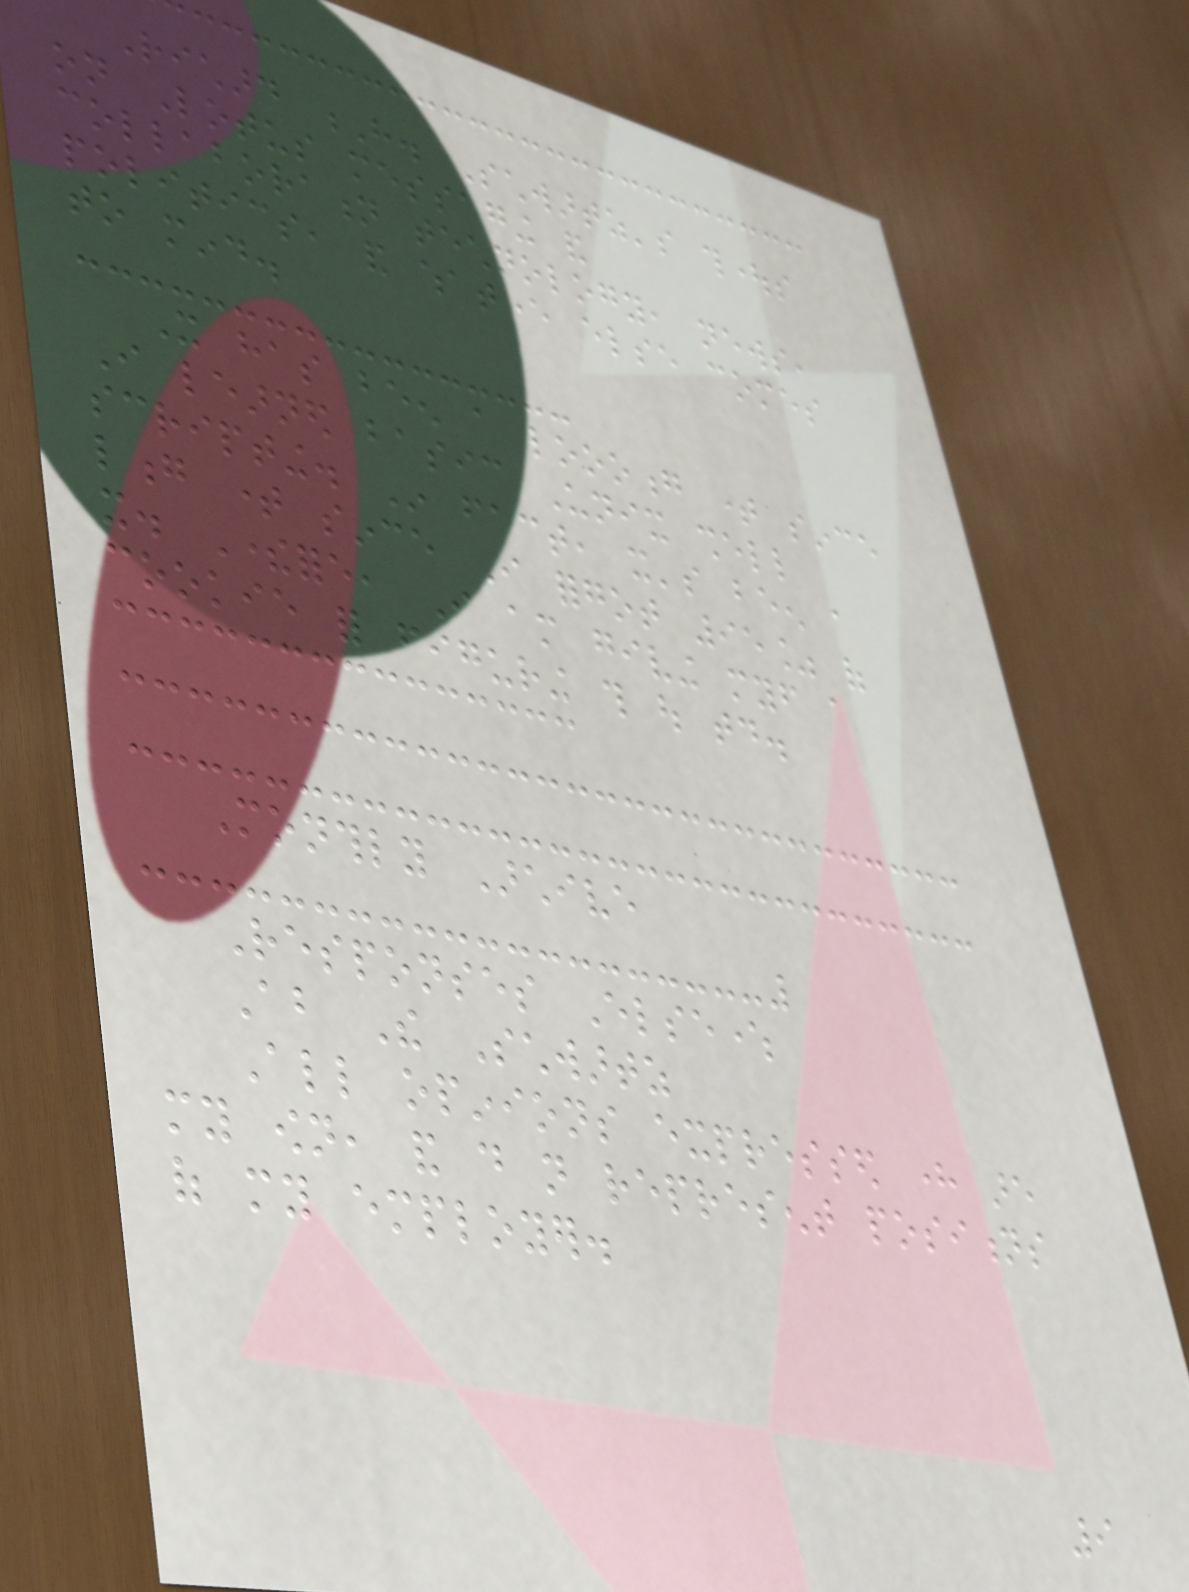Richard H. Schwartz's thoughts
on Lotus messaging and
collaboration technology, news,
politics, and whatever else comes
to mind.
It has been a loooong time since
I learned basic Unix shell
scripting. In fact, it's been a
long time since I forgot 95% of
it. Therefore, I am giving myself a
cookie for figuring this out today.
Monthly Archive
Responses Elsewhere
About The Schwartz
All opinions expressed here are
my own, and do not represent positions
of my employer.
9
